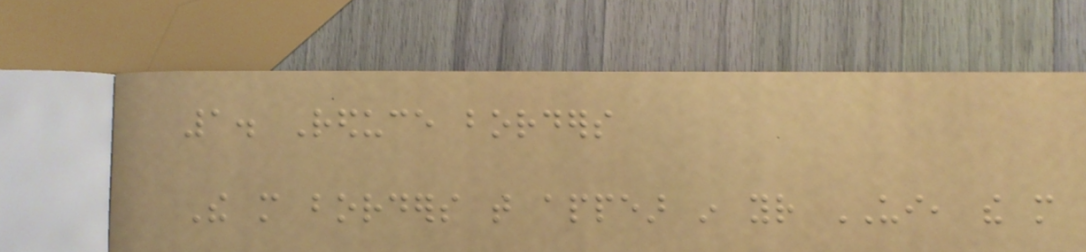1. Reduce borders
The more borders that appear in your UI, the more
